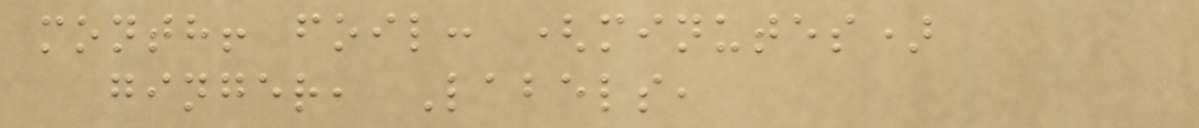month! foil: (minutes)
ginger, Labels,
